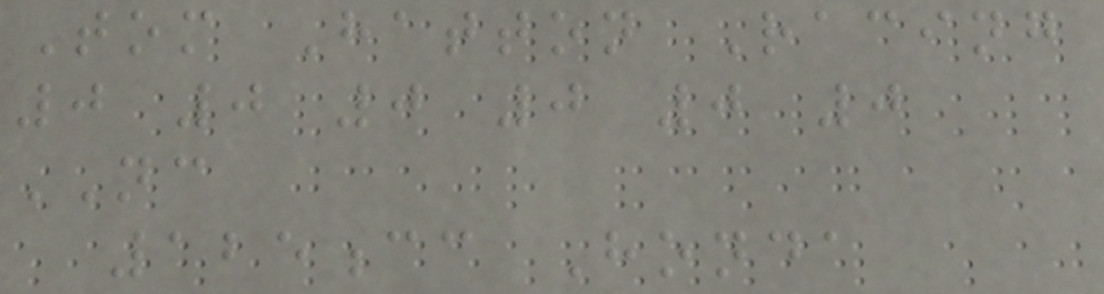Tom Hatton Racing
0 0 0 0 0 0
NC
125cc Honda
